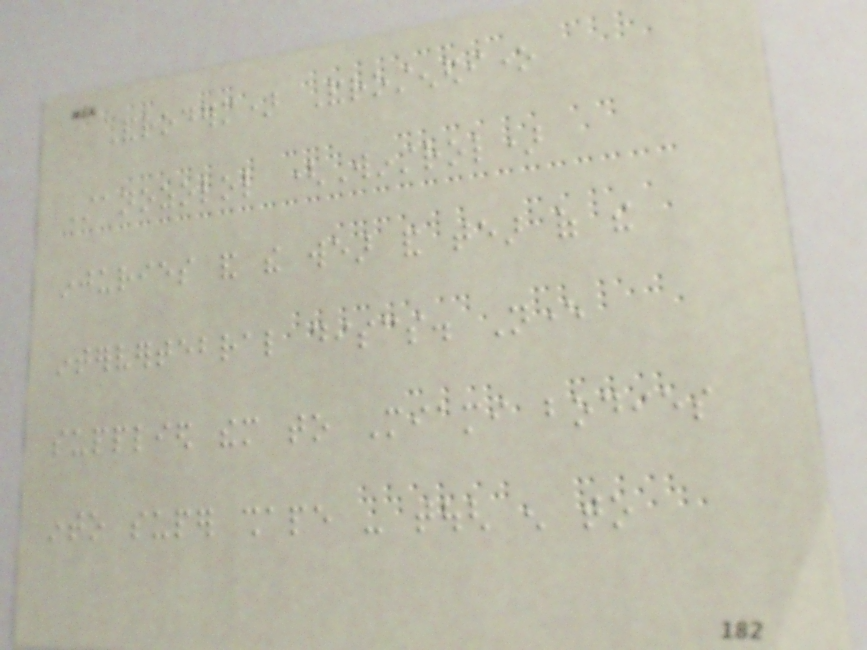Androderm) Androstenedione
Stanozolol (Winstrol)
injuries and the wear and tear of the
intervertebral discs. Never
supplied them to Miami bodies
into super shape - tough enough to
